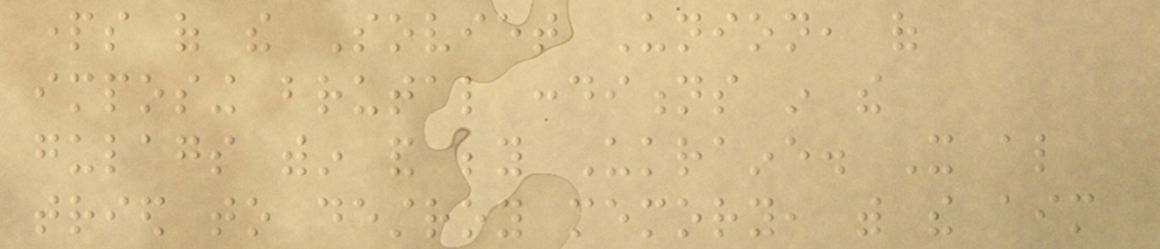parts of the Soviet Union, of
imposing brutal conditions in the
gulags within and beyond Ukraine. It also
tried to destroy memory, with the aim
